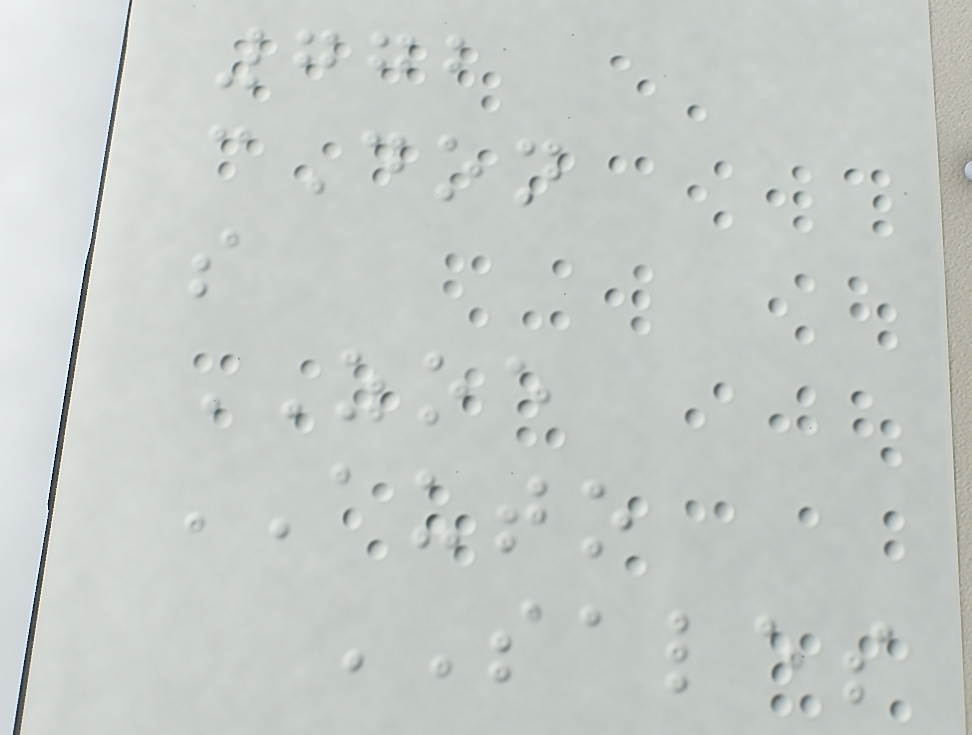772
cDon
s
ZOE
AUTO
SALES
